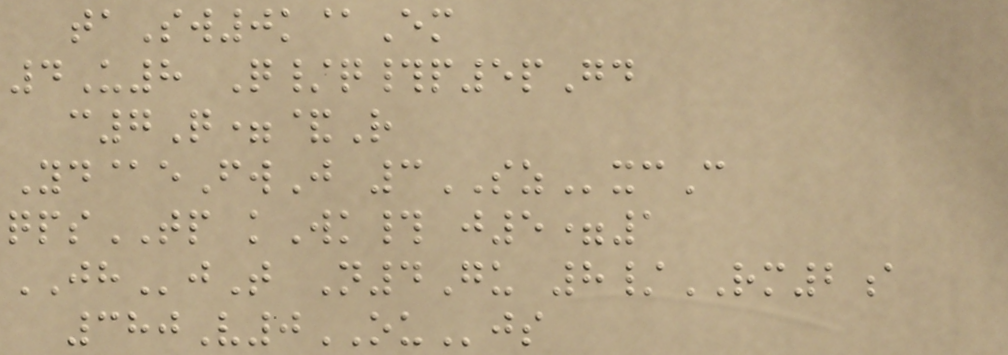taSw0k@Em
4U8 Q/q#p5pGd
c7Q=&R
Yd@eFwJ 3SZxcC
qpsTP kWk# j5=1
JHjT N4Gu 8/RM2a
380V0OUjs
